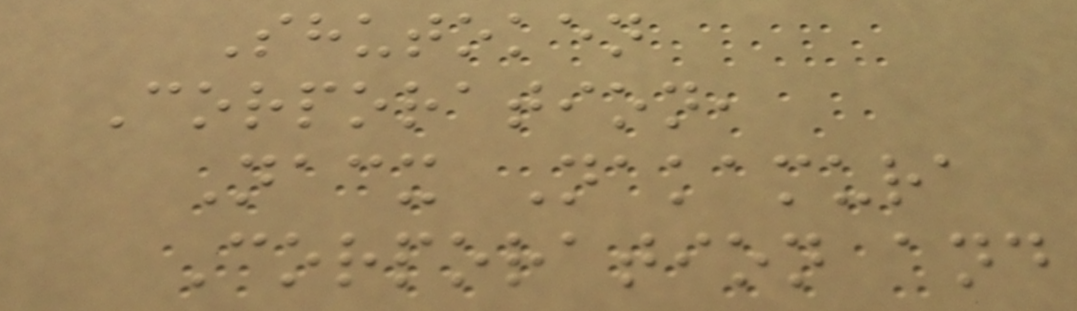Shutoken
Corporation,
Nacx Nakamura
Corporation and
